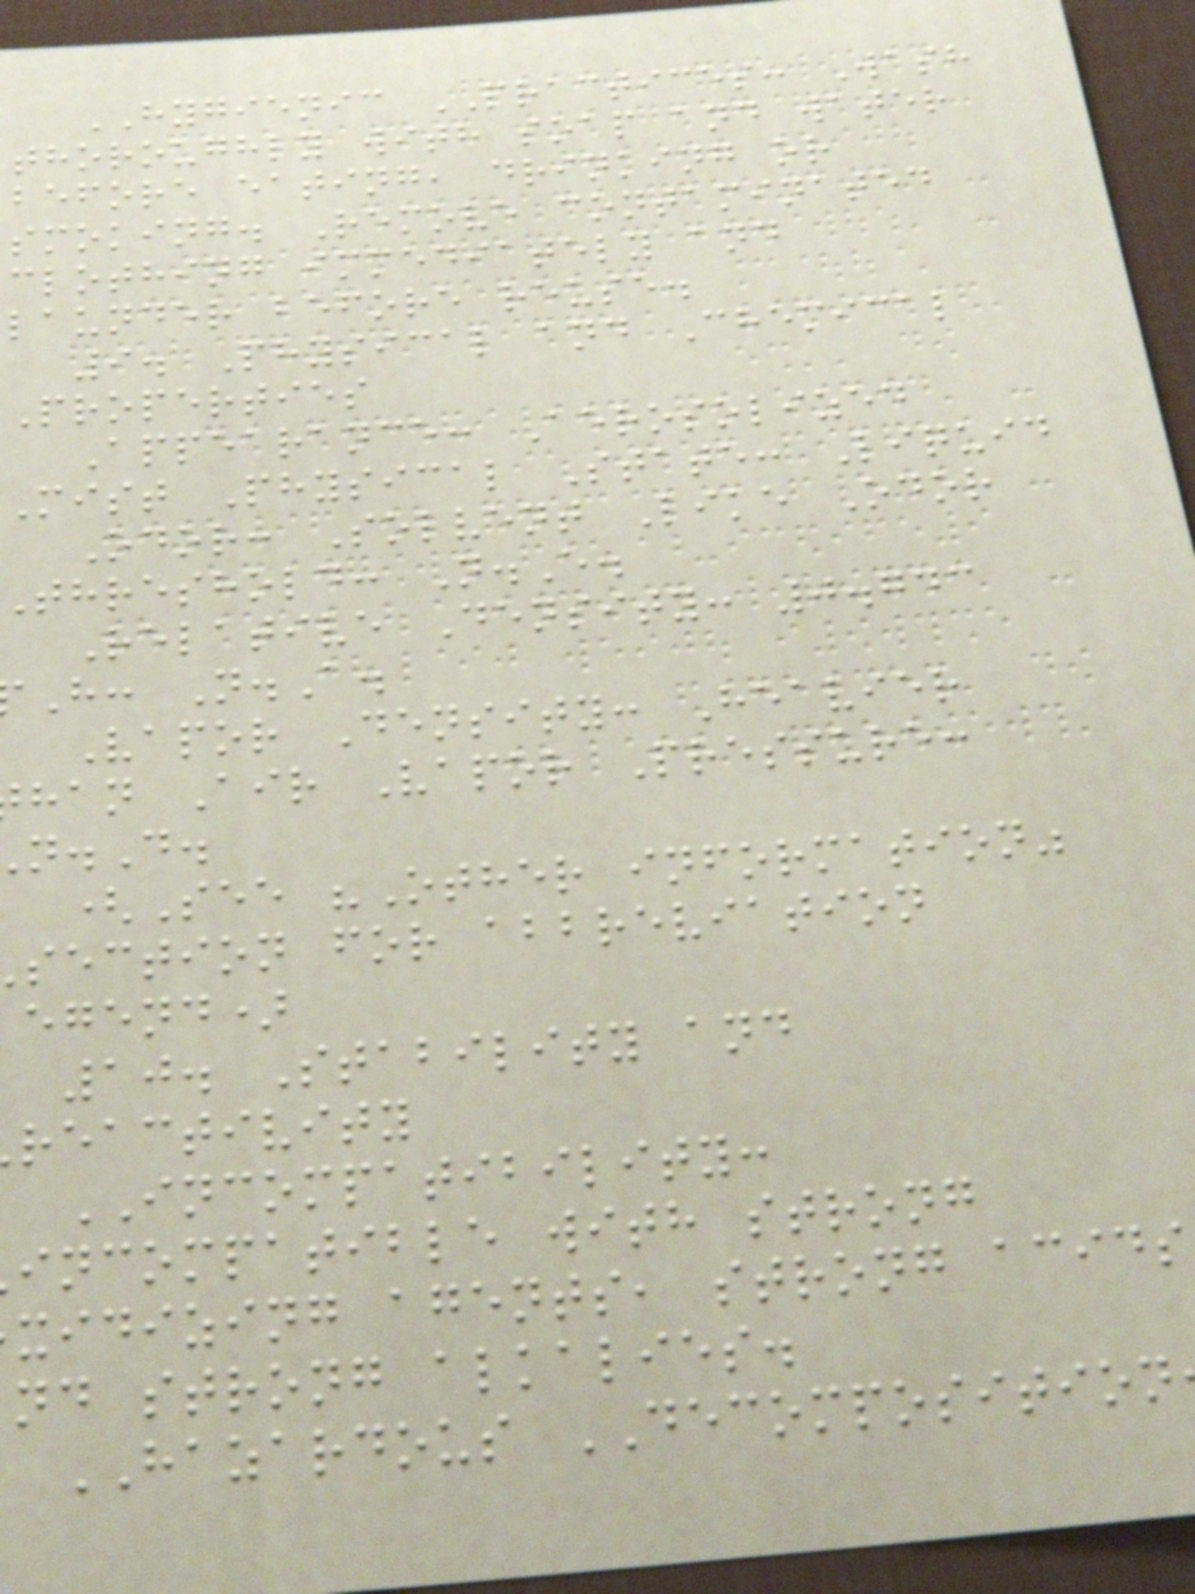HYGIENIC PRACTICES: Wash
thoroughly with soap and water
before eating, drinking or
smoking. Remove contaminated
clothing immediately and
launder before reuse.
9. Physical and Chemical
Properties
Appearance: Aerosolized
Mist Physical State: Liquid
Odor: Solvent Like Odor
threshold: N.E.
Relative Density: 0.743
H: N.A.
Vapor Density: Heavier
han Air Vapor Pressure:
.D.
(See "Other information"
section for abbreviation
egend)
10. Stability and
reactivity
INCOMPATIBILITY:
incompatible with strong
xidizing agents, strong acids
nd strong alkalies.
HAZARDOUS DECOMPOSITION
